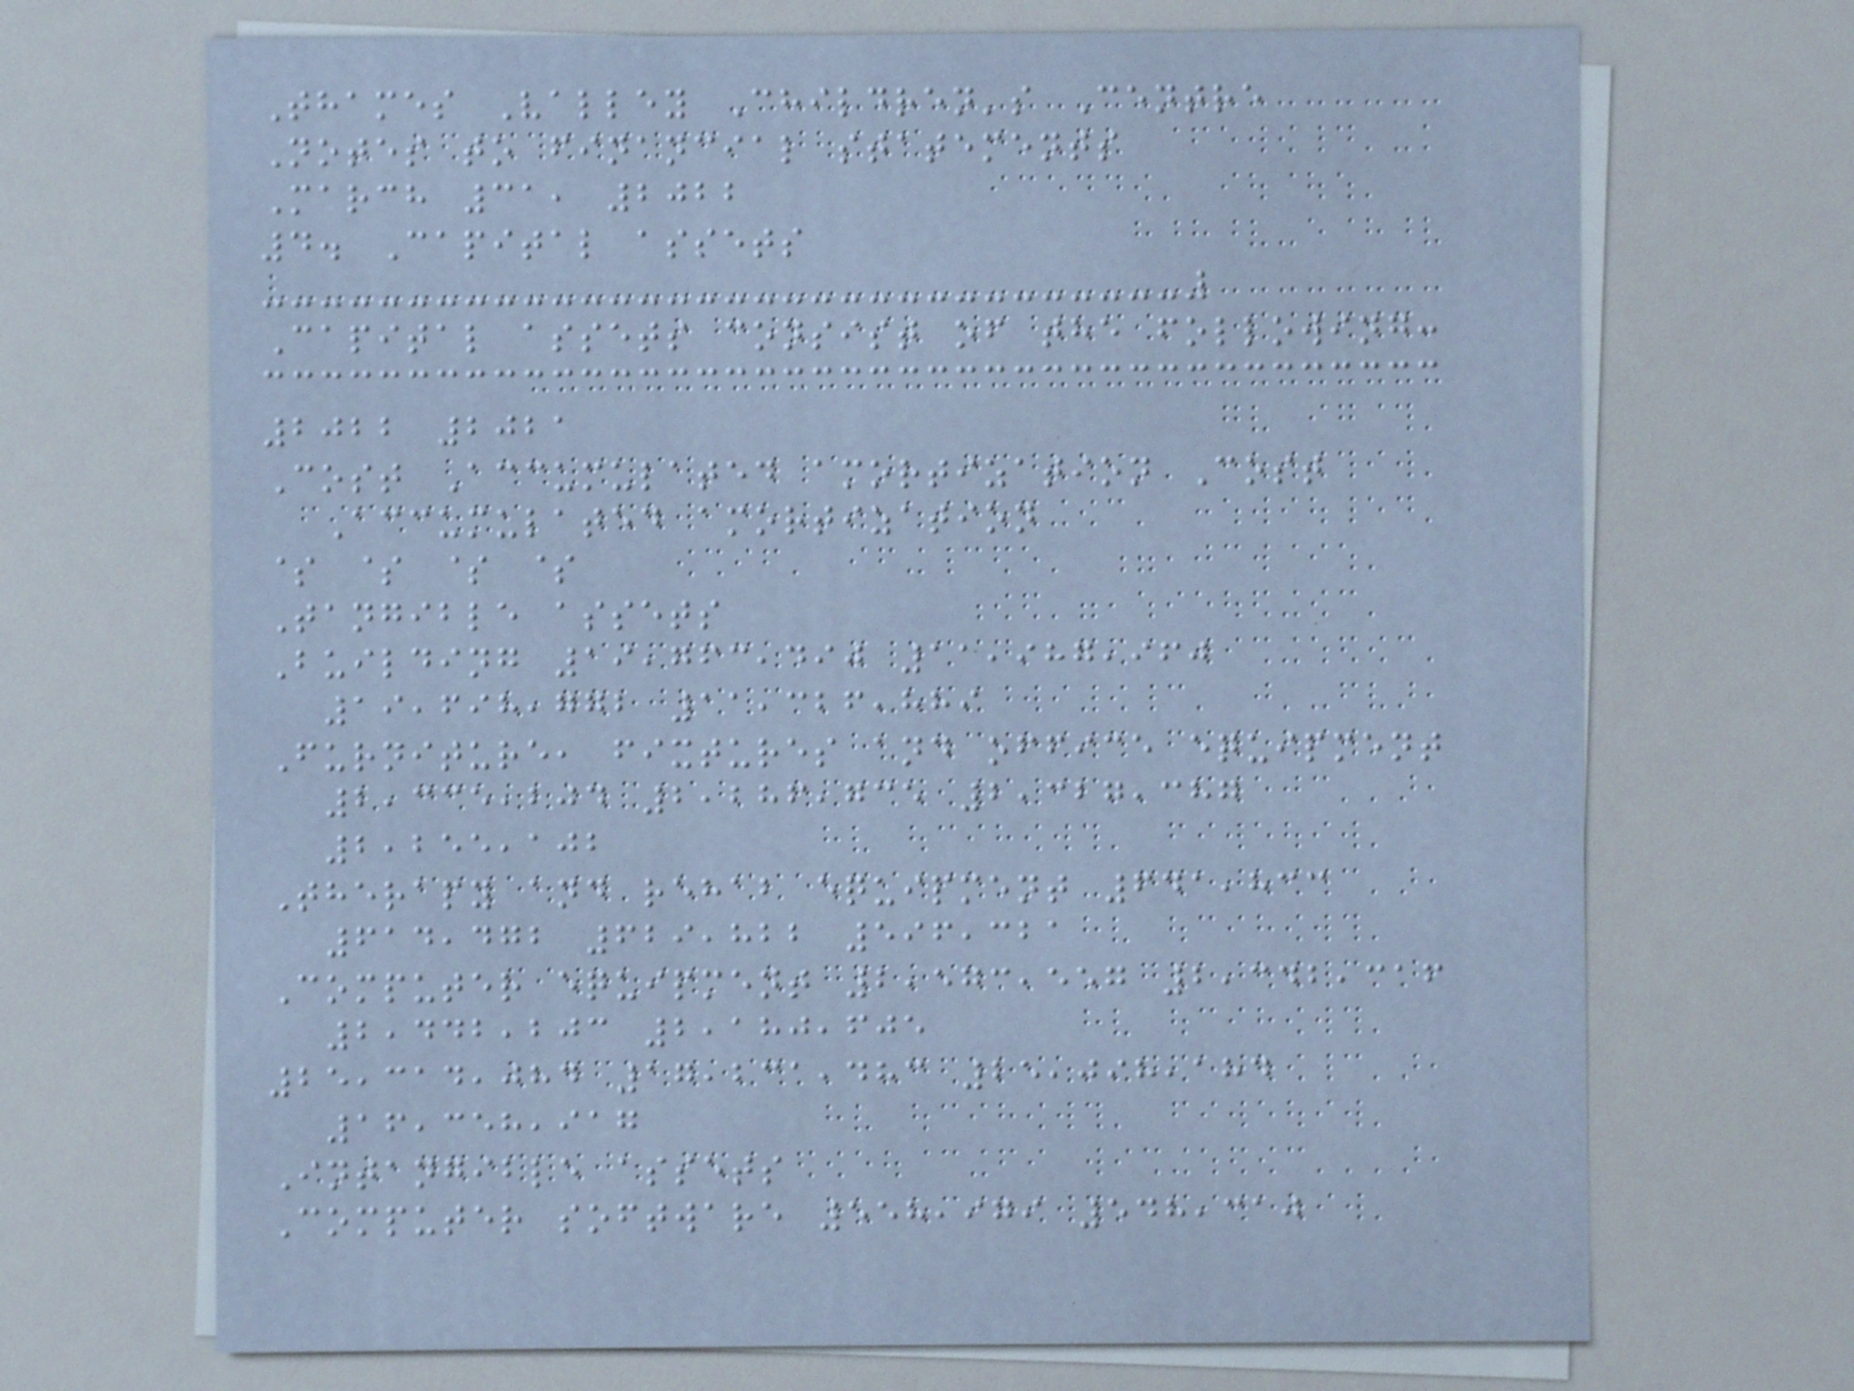Thames Valley Children's Centre
Notes to financial statements
March 31, 2022
4. Capital assets
Capital assets consist of the following:
2022 2021
Cost Accumulated amortization Cost
Accumulated amortization
$ $ $ $
Tangible assets
Building 19,763,490 11,987,960
19,698,772 11,326,889
Furniture, fixtures and office equipment
2,335,204 2,286,735 2,327,387
2,255,102
Therapy and rehab equipment 641,833
614,472 629,822 596,321
Computer equipment 2,573,557 2,342,316
2,442,203 2,180,605
25,314,084 17,231,483 25,098,184
16,358,917
Intangible assets
Computer software 558,979 548,310
